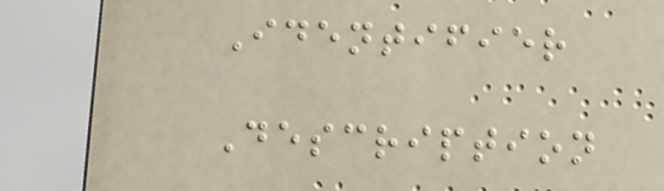Identifier
Description
